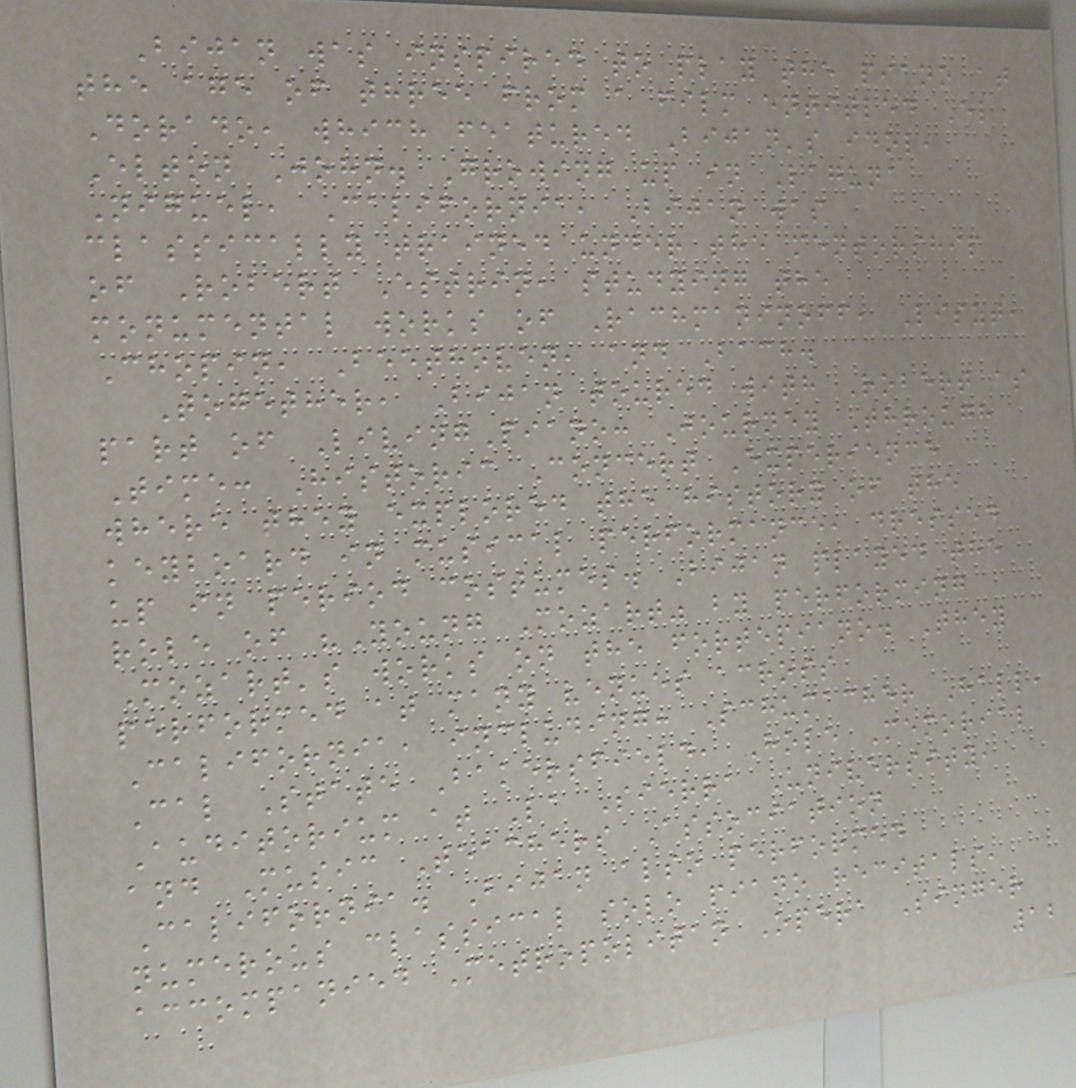Bijan was inspired to play the piano at
the age of three from a film entitled El
Dorado, which featured Bijan's idol,
Elton John. Growing up in Laguna
Niguel, California, Bijan was
classically trained under the mentorship
of Robert Estrin, studying the
monumental works of Rachmaninoff, Liszt,
Chopin, Beethoven, and Bach.
Together, Bijan toured with Robert as
part of LivingPiano: Journey Through
Time: Historic Concert Experience
where they explored the history of the
keyboard in musical performance, dressed
up in period costumes. Bijan played the
role of "Young Mozart" by performing
Mozart's works on the fortepiano. They
performed at many venues across
California, including: Schumacher Hall,
Cal State Bakersfield, Hole Memorial
Auditorium at La Sierra University,
and Music Teachers Association
California. Bijan also performed
numerous classical solo piano recitals,
accompanied Metropolitan Opera Singer
12
